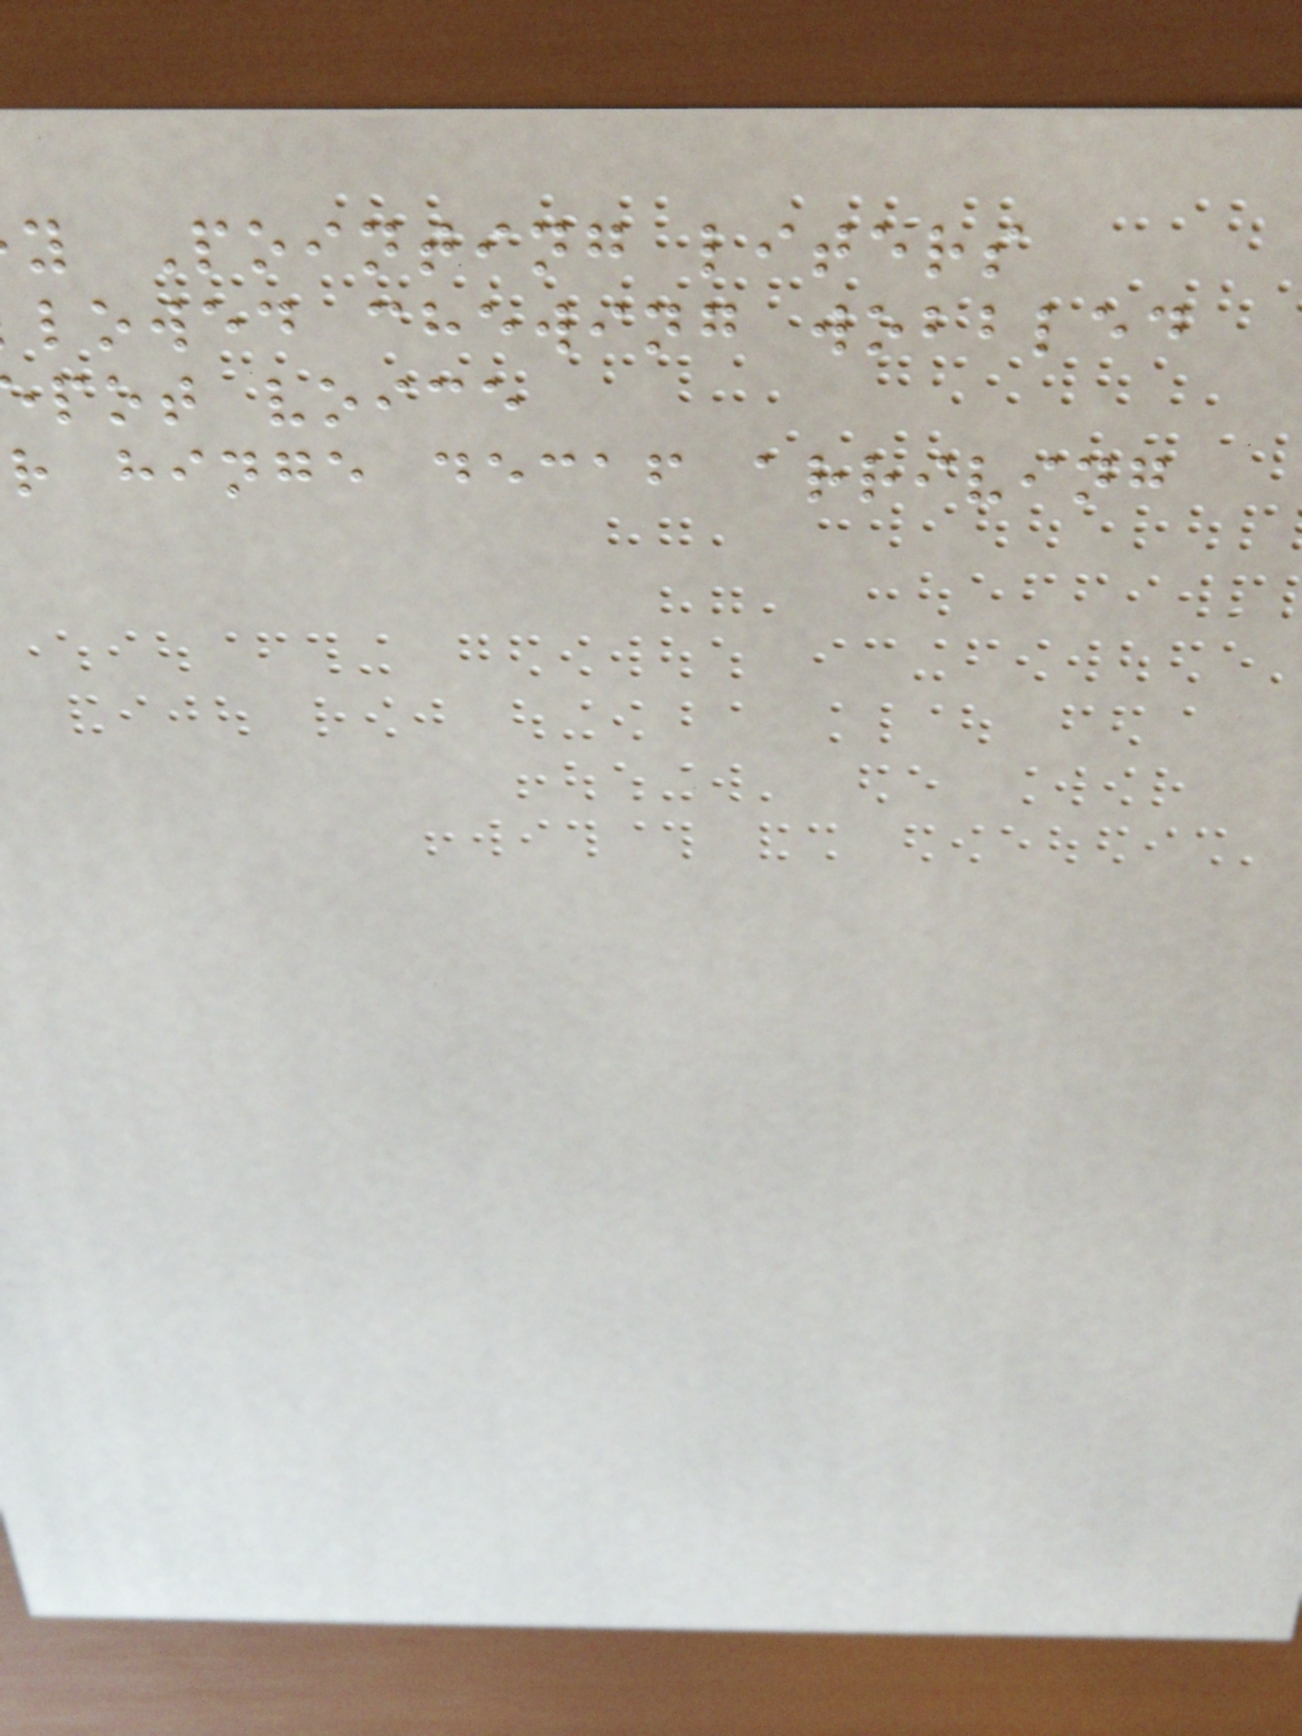y Pointing liters
lowed chewing wobbled
pot voice
r hinge decaf arriving
